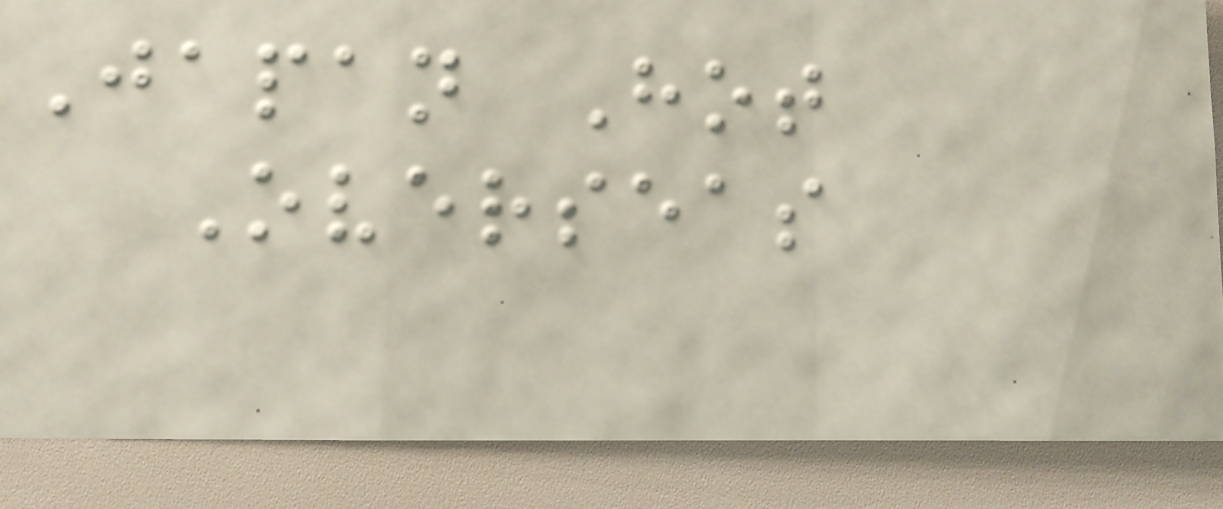Japan Hot
Overseas
